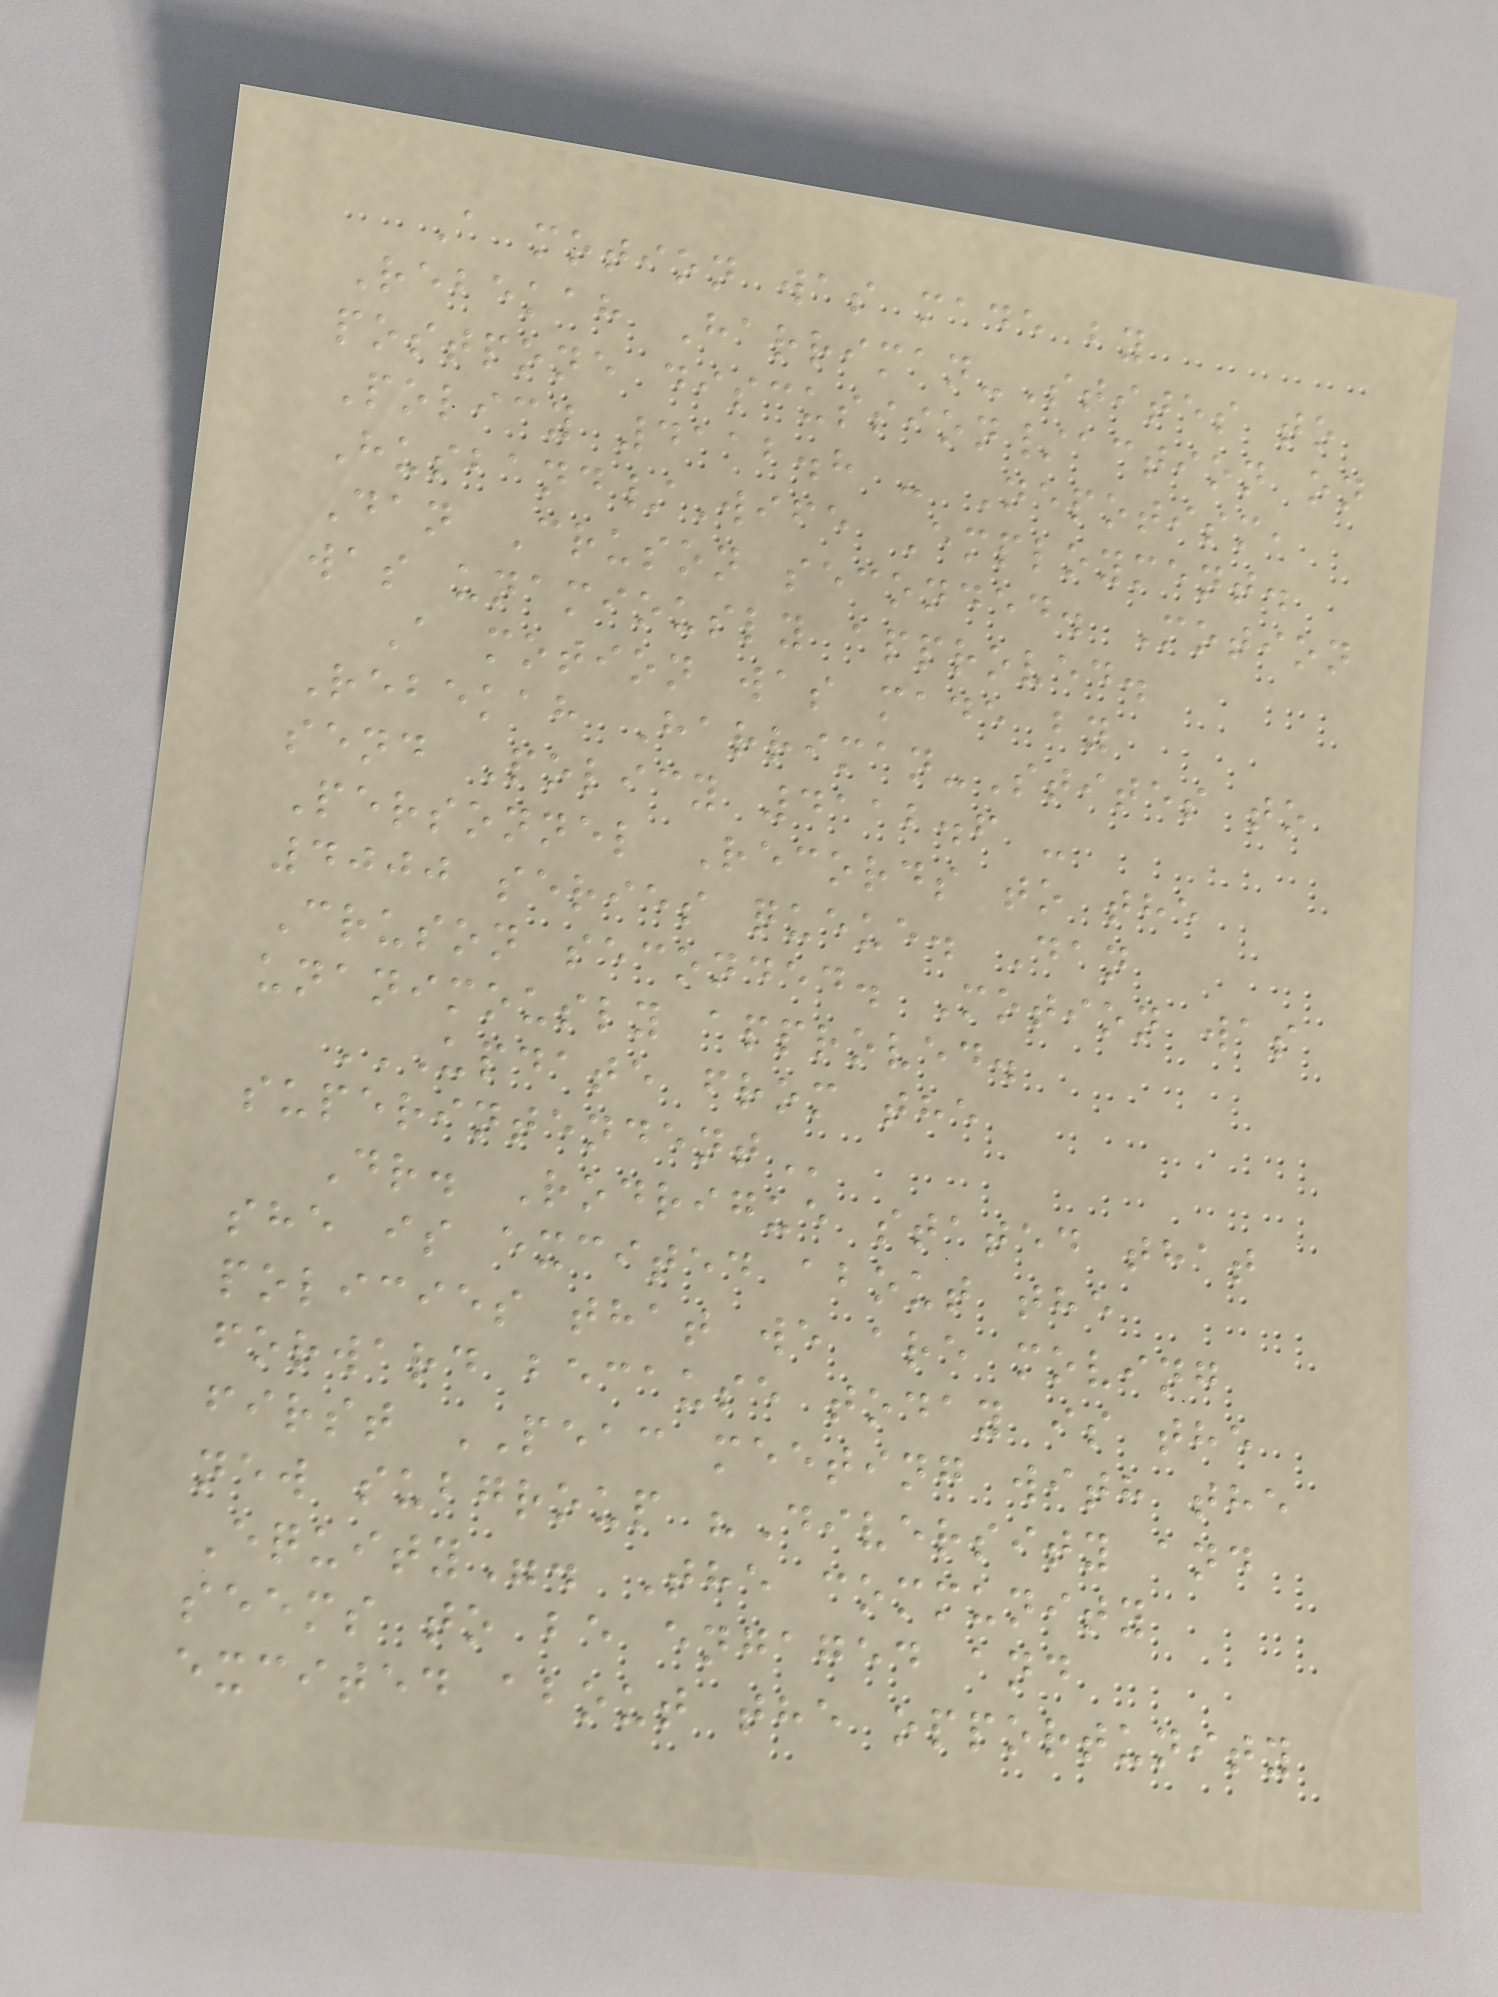A motion was made by
Rebekah Harriman-Stites to
postpone discussion/action on
Policy 4112.8 - Nepotism,
Husband/Wife Employment.
Dan Cruson seconded. Motion
was unamiously approved.
A motion was made by
Rebekah Harriman-Stites to
send Policy 4112.6 -
Personnel Records to the
4000 series queue. Dan
Cruson seconded. Motion was
unanimously approved.
UPDATE FROM THE
SUPERINTENDENT
Dr. Rodrigue stated that
she is excited about the
policies that we are moving
forward because today is the
first PEAC meeting with the
new subgroup "Diversity and
Equity". The community
seems to be engaged and
excited about the opportunity
